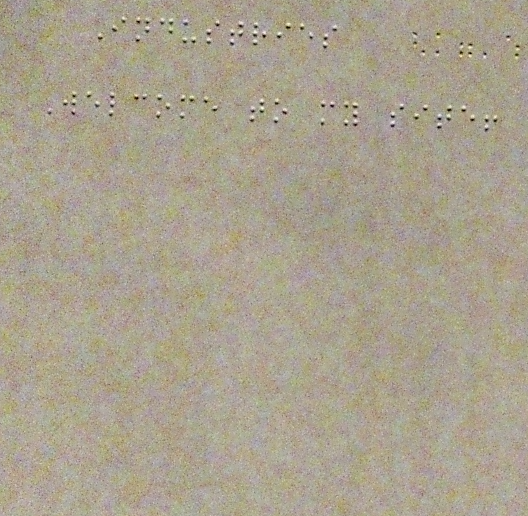Industries
Welcome to my site!
